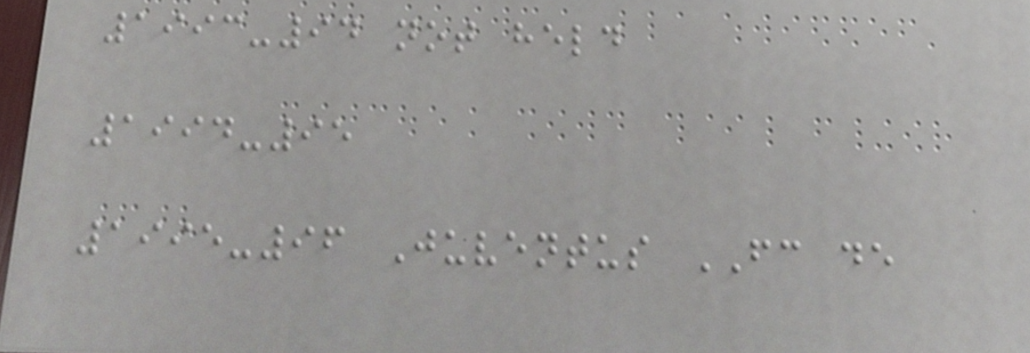1993-94 not held
1994-95
1995-96 Juventus FC de
